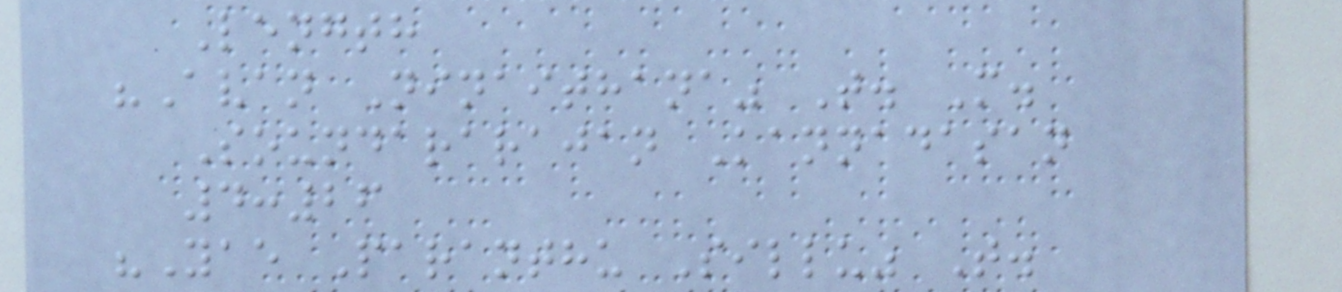Length
"Avan Ninaithana" T. M.
Soundararajan Kannadasan
4:26
"Yae Paranthu Sillu" T.
